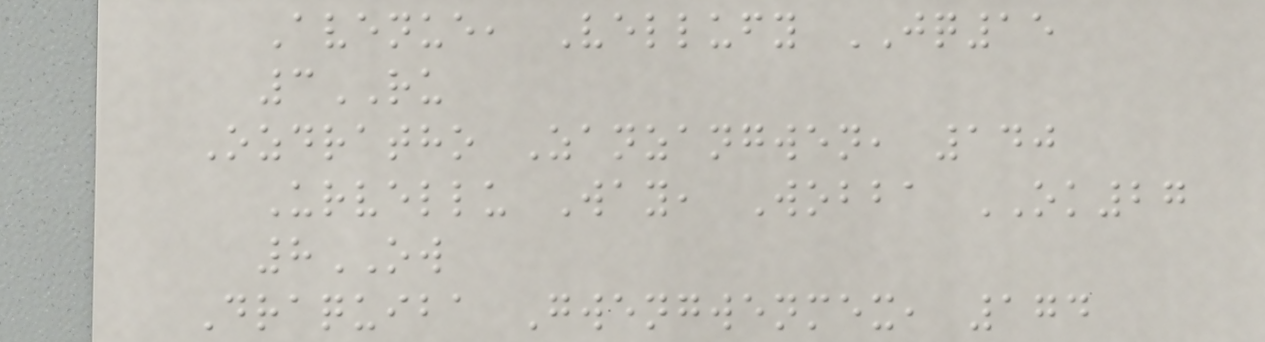Avenue, Vellufy JQ15
3RU
Ozdratho Zanzangwen, 140
Urvellu Way, Wobba OK27
8OW
Draquiba Gwengwenmex, 174
